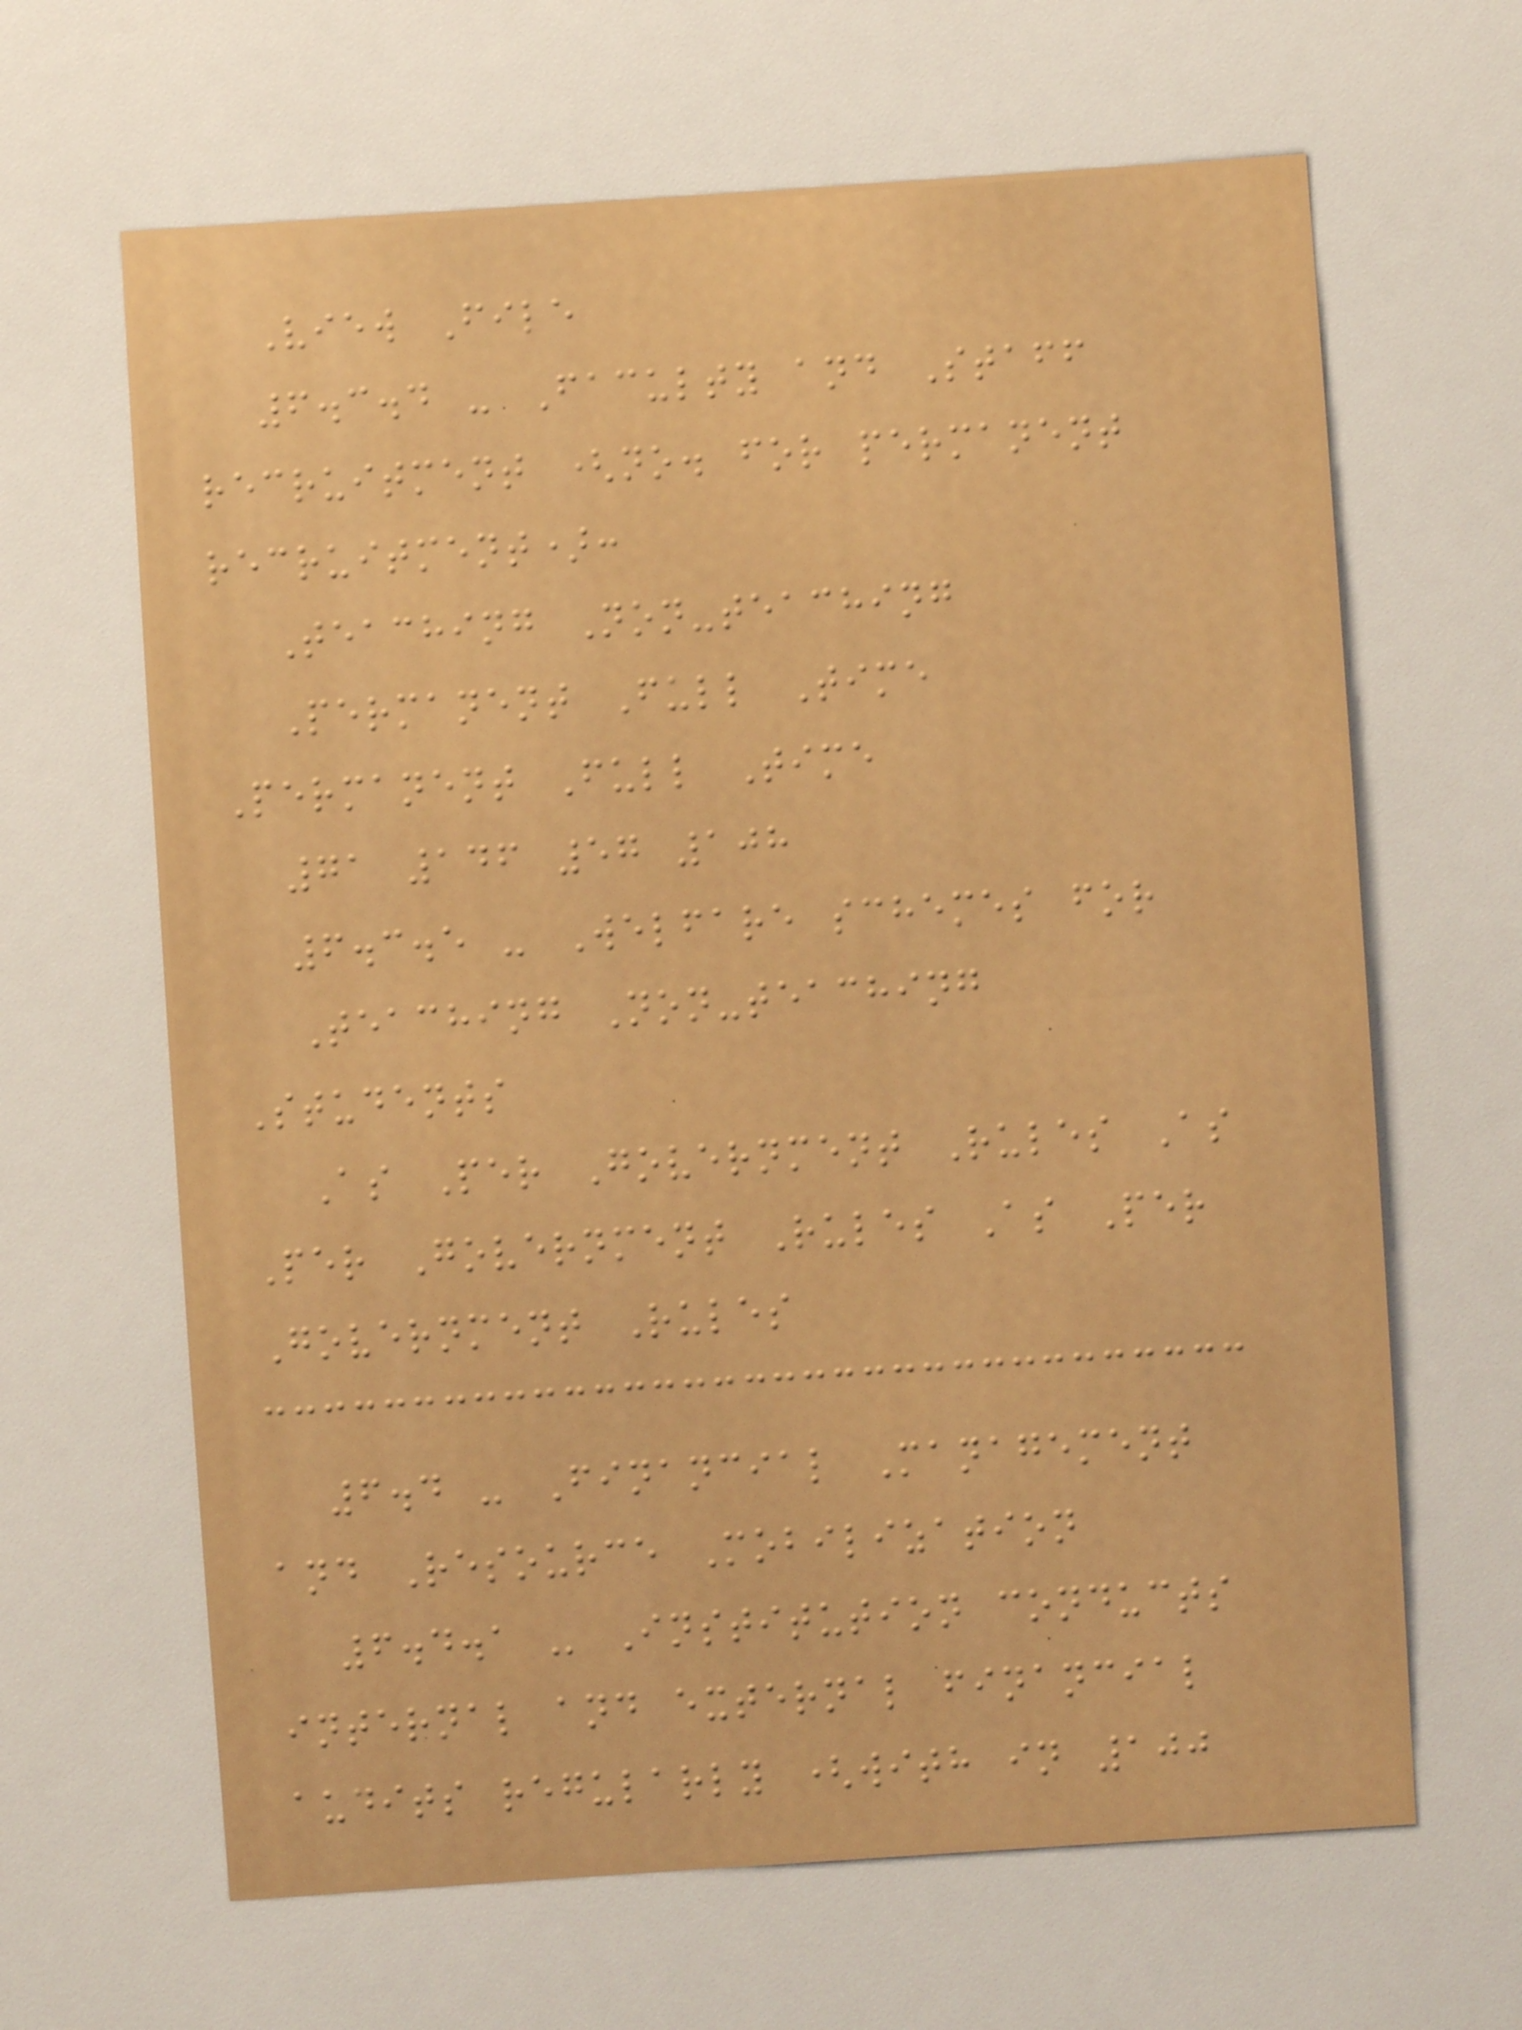View File
6.3.4 - Faculty and Staff
recruitment (no. for permanent
recruitment):
Teaching Non-teaching
Permanent Full Time
Permanent Full Time
71 146 57 108
6.3.5 - Welfare schemes for
Teaching Non-teaching
Students
As Per Government Rules As
Per Government Rules As Per
Government Rules
6.4 - Financial Management
and Resource Mobilization
6.4.1 - Institution conducts
internal and external financial
audits regularly (with in 100
